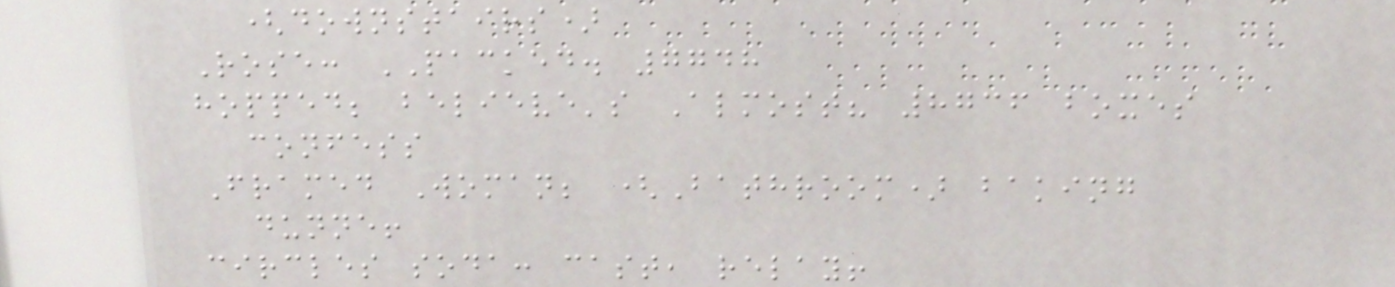(downstairs)
Rose: PACKED. 7748
hopped; believe's Almost? 8736 boxes
confess
Framed Woman; (Bathroom) baking
dunne!
circles soda: cast, relay!
